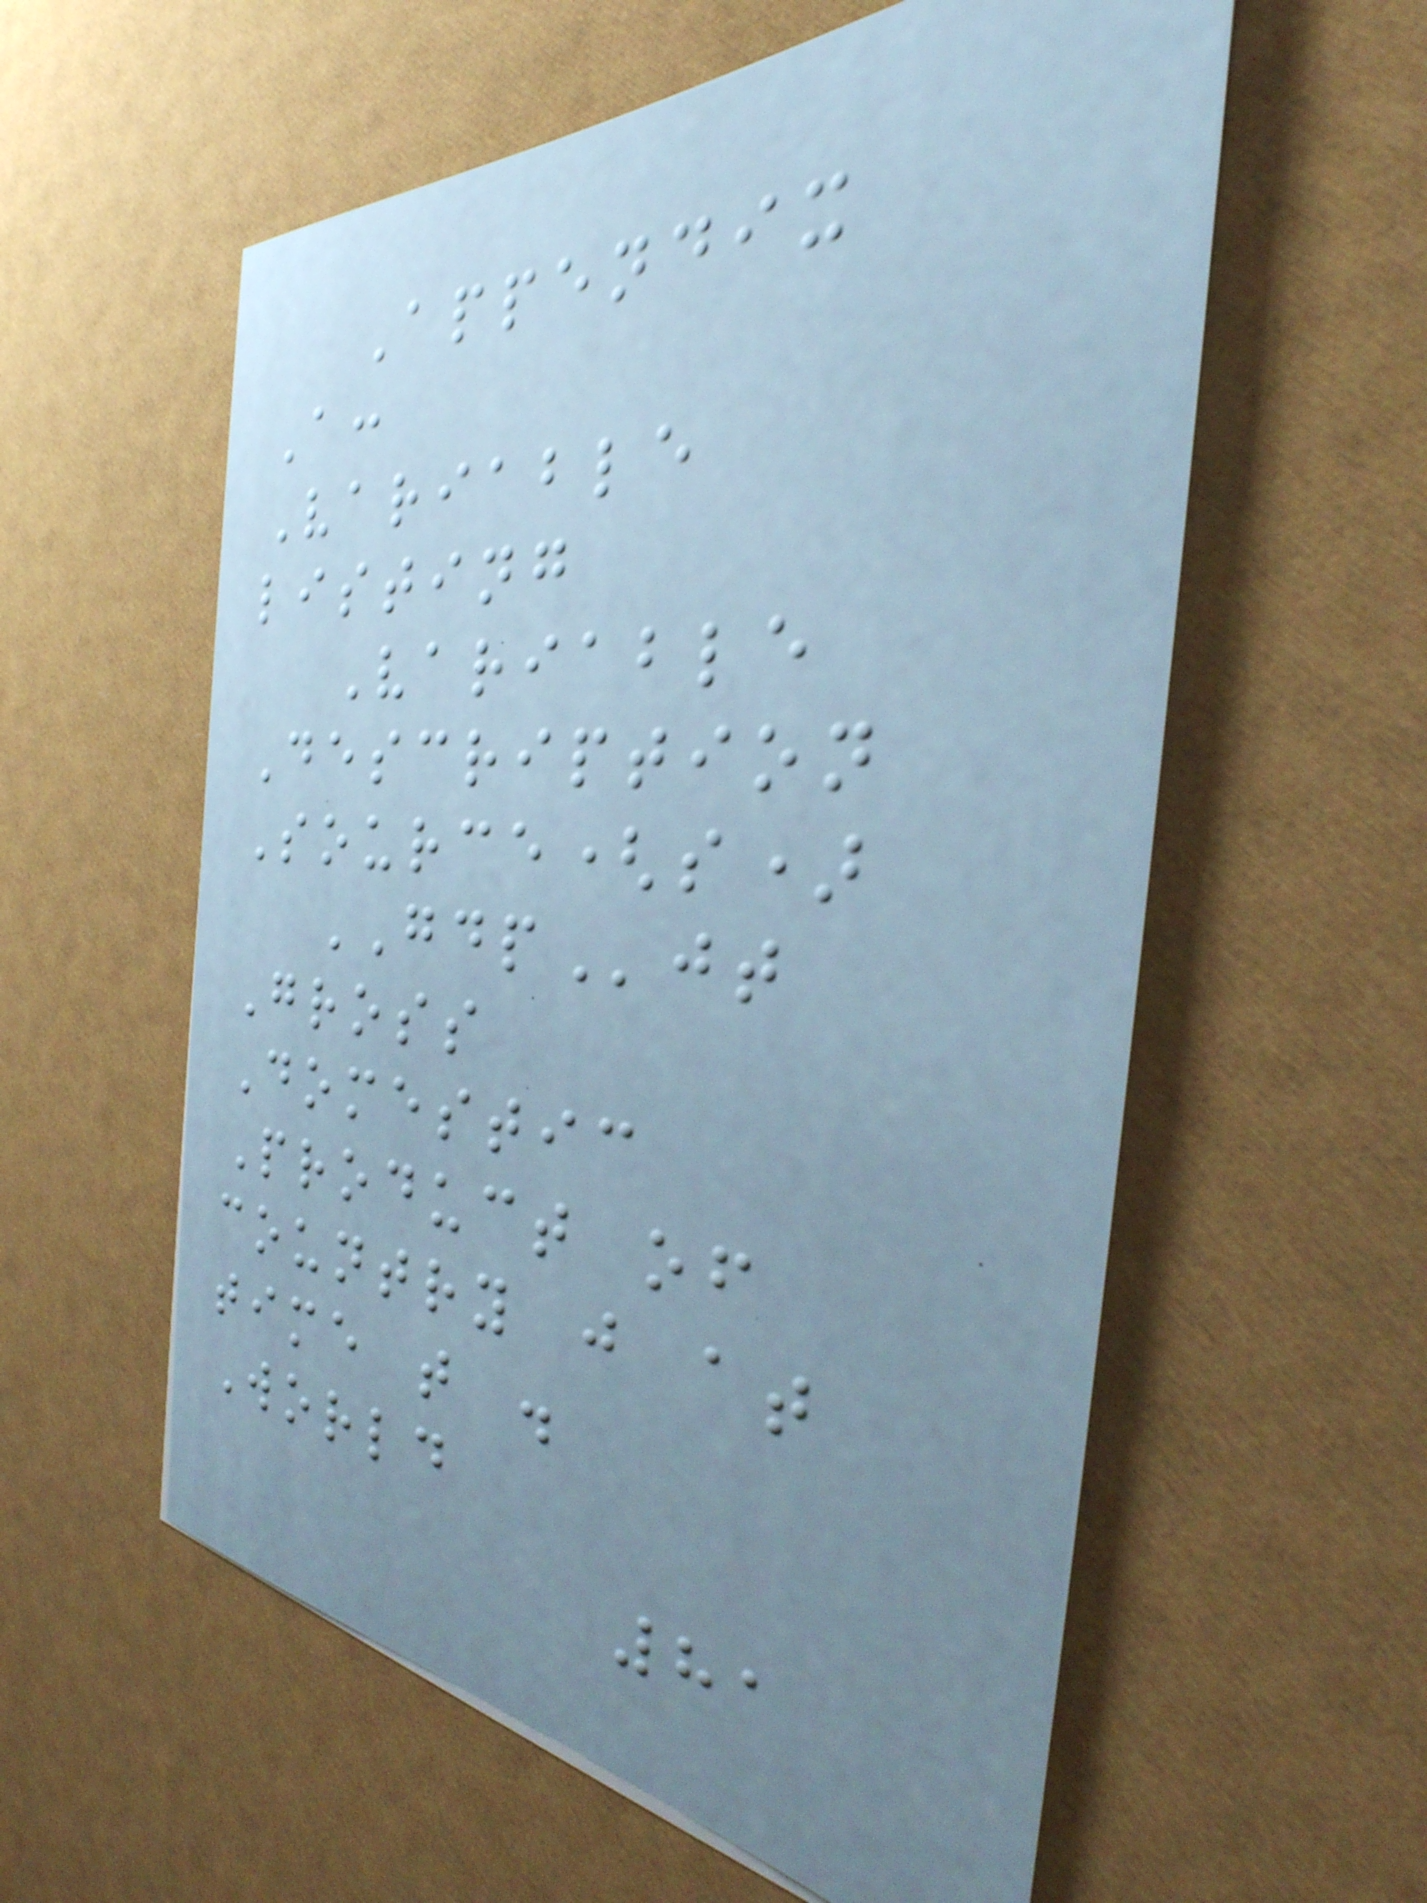Appendix
A:
Variable
listing
Variable
Description
Source(s)
GDPjt
Gross
Domestic
Product of
country j at
time t .
World
81
